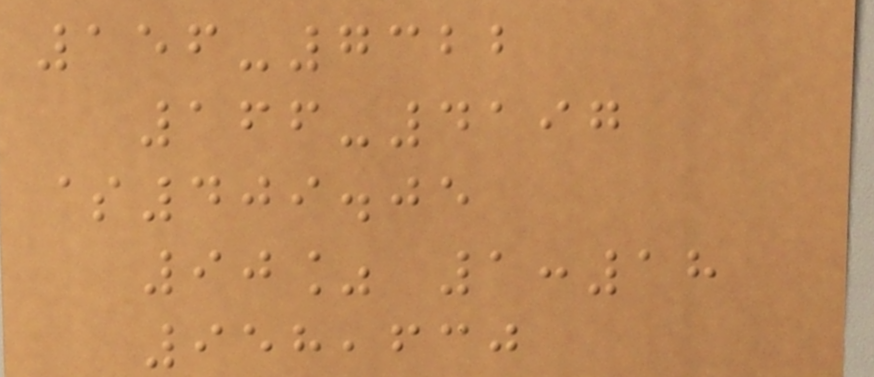156-7322
166-4197
$409.05
90% 1:18
958,630
